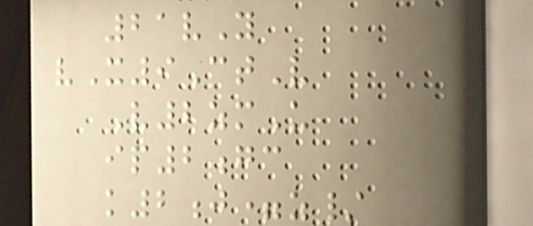21vY
vX9CtV
V2zmU
ip2gc
k2j=z/
